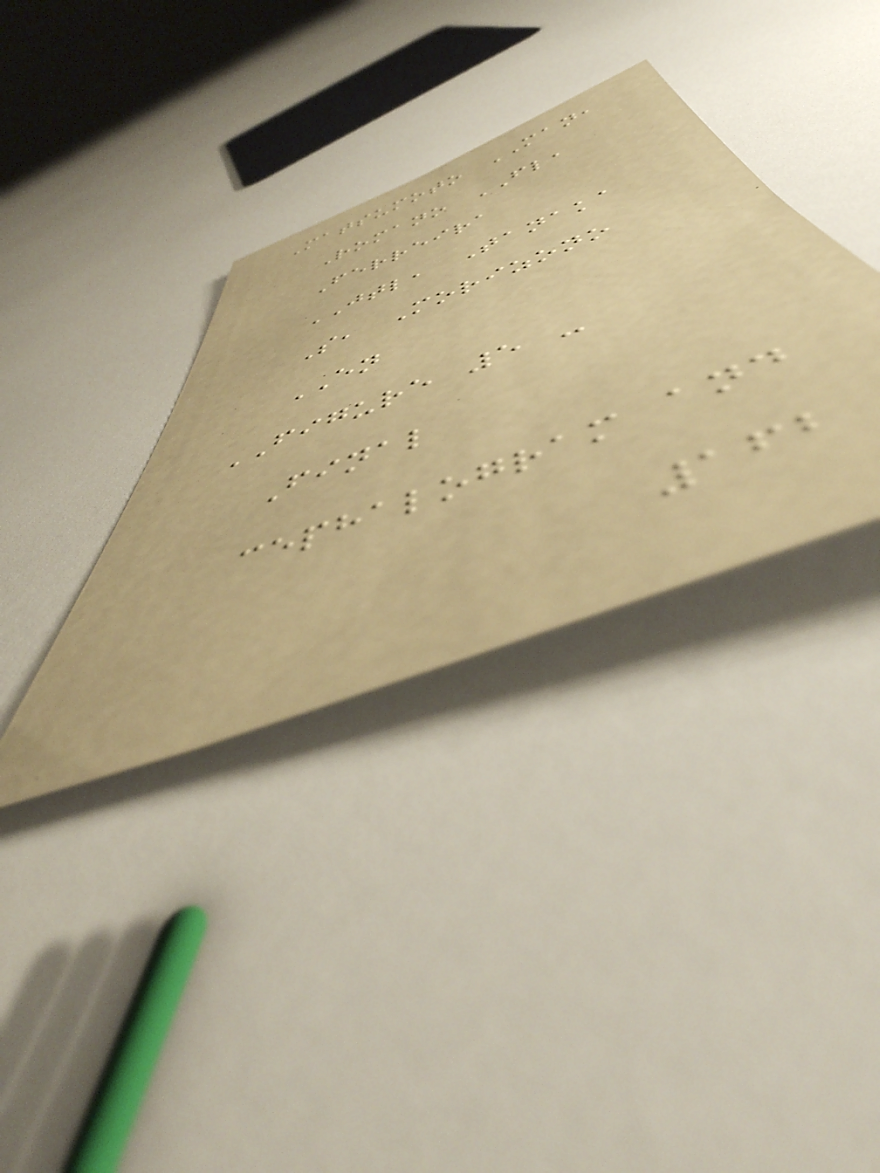Matsumoto MAN,
Romano FL,
Ferreira
JTL, Tanaka
S, Morizono
EN
FIGURE 5 -
Final
cephalogram and
162
